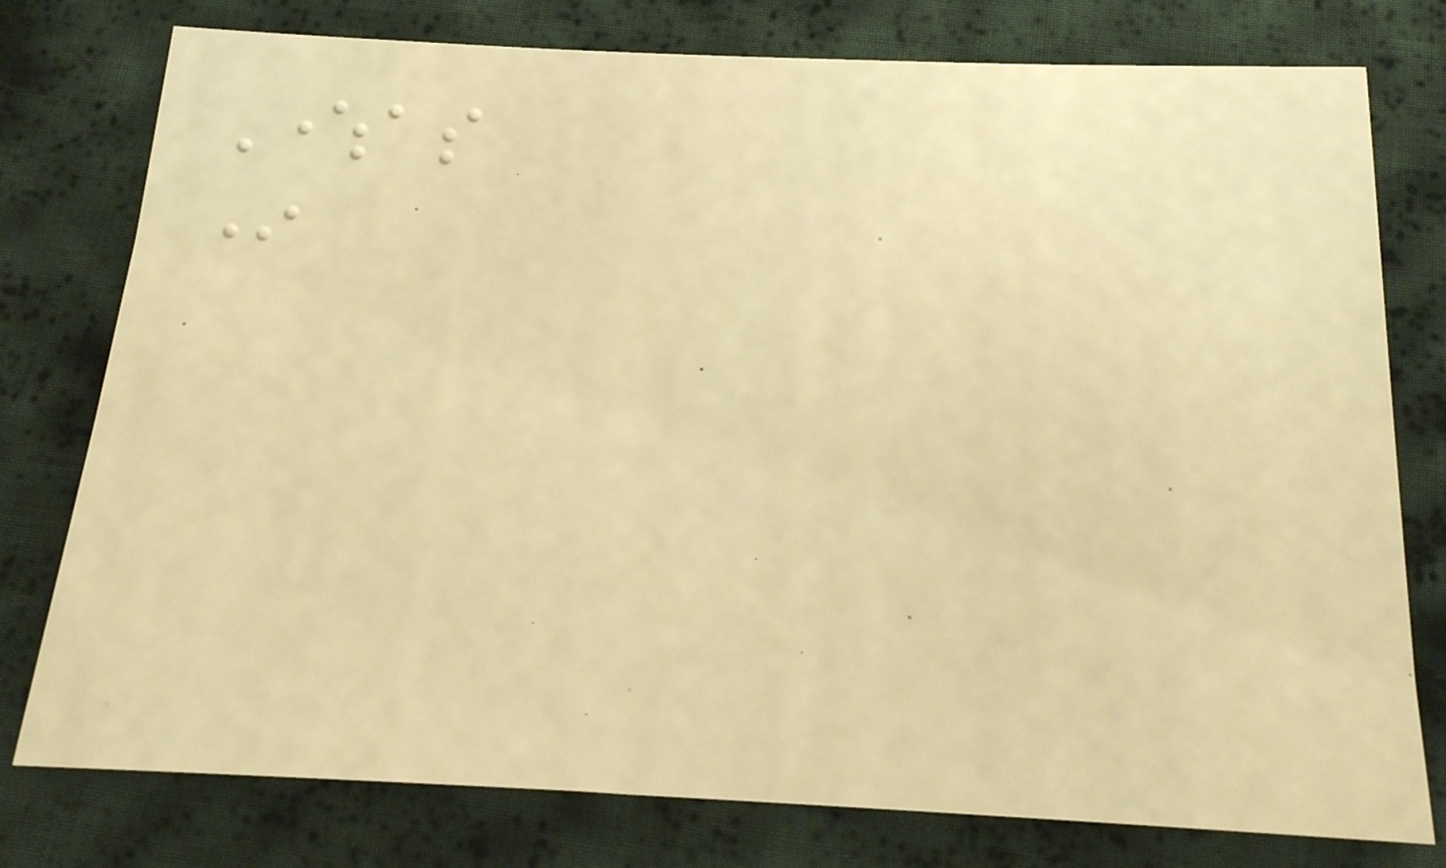Whereas
In
